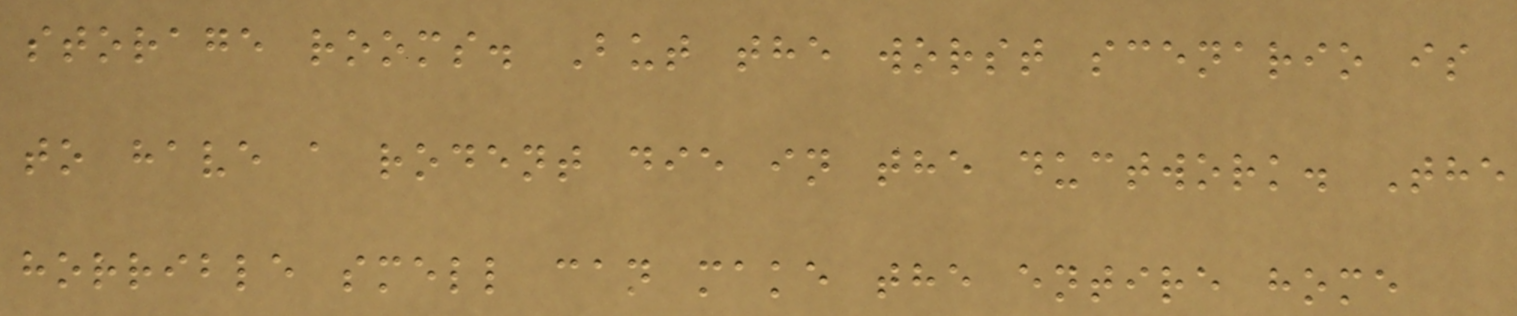storage rooms. But the worst scenario is
to have a rodent die in the ductwork. The
horrible smell can make the entire home
